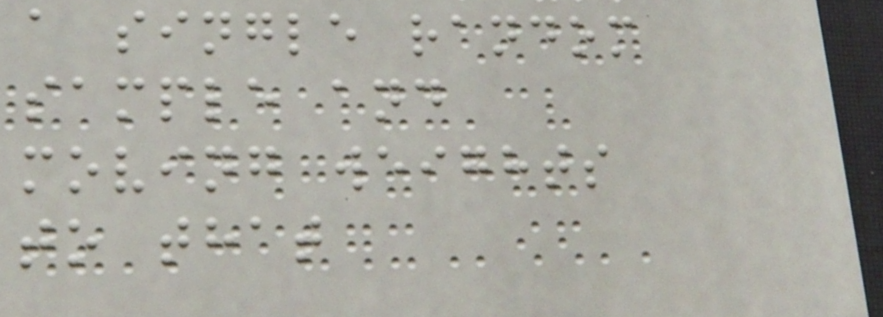a single random
sample and
moving weights
to that
